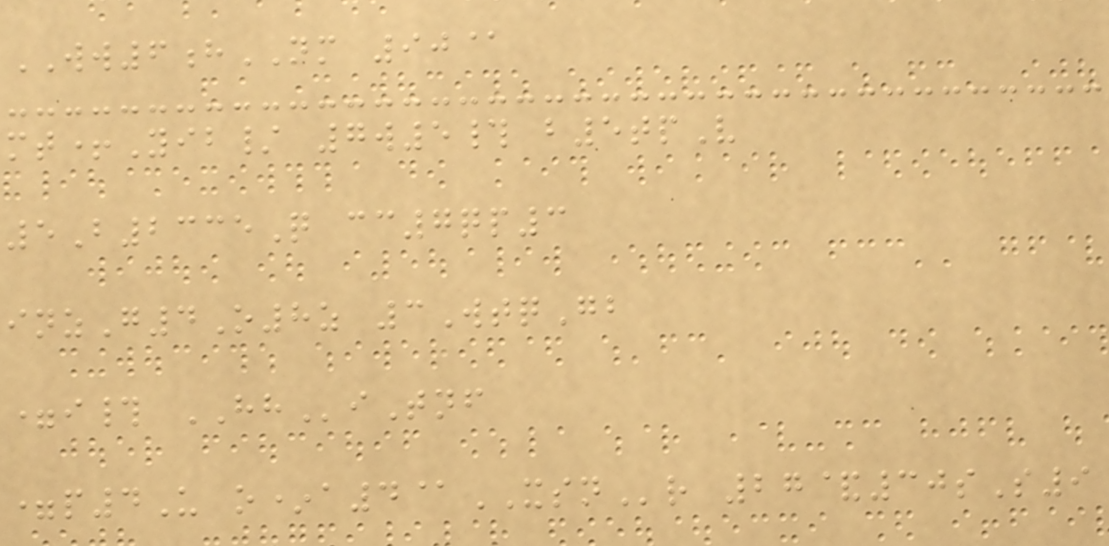WW6hNM 90@
mt+Yib/ 7w5# b5tpV
5B2335Q cc7qp3
inzG4O8z 3WtqGb
=i# HHiTnf
=p4U o*a4@XSNr 27&30sS9
